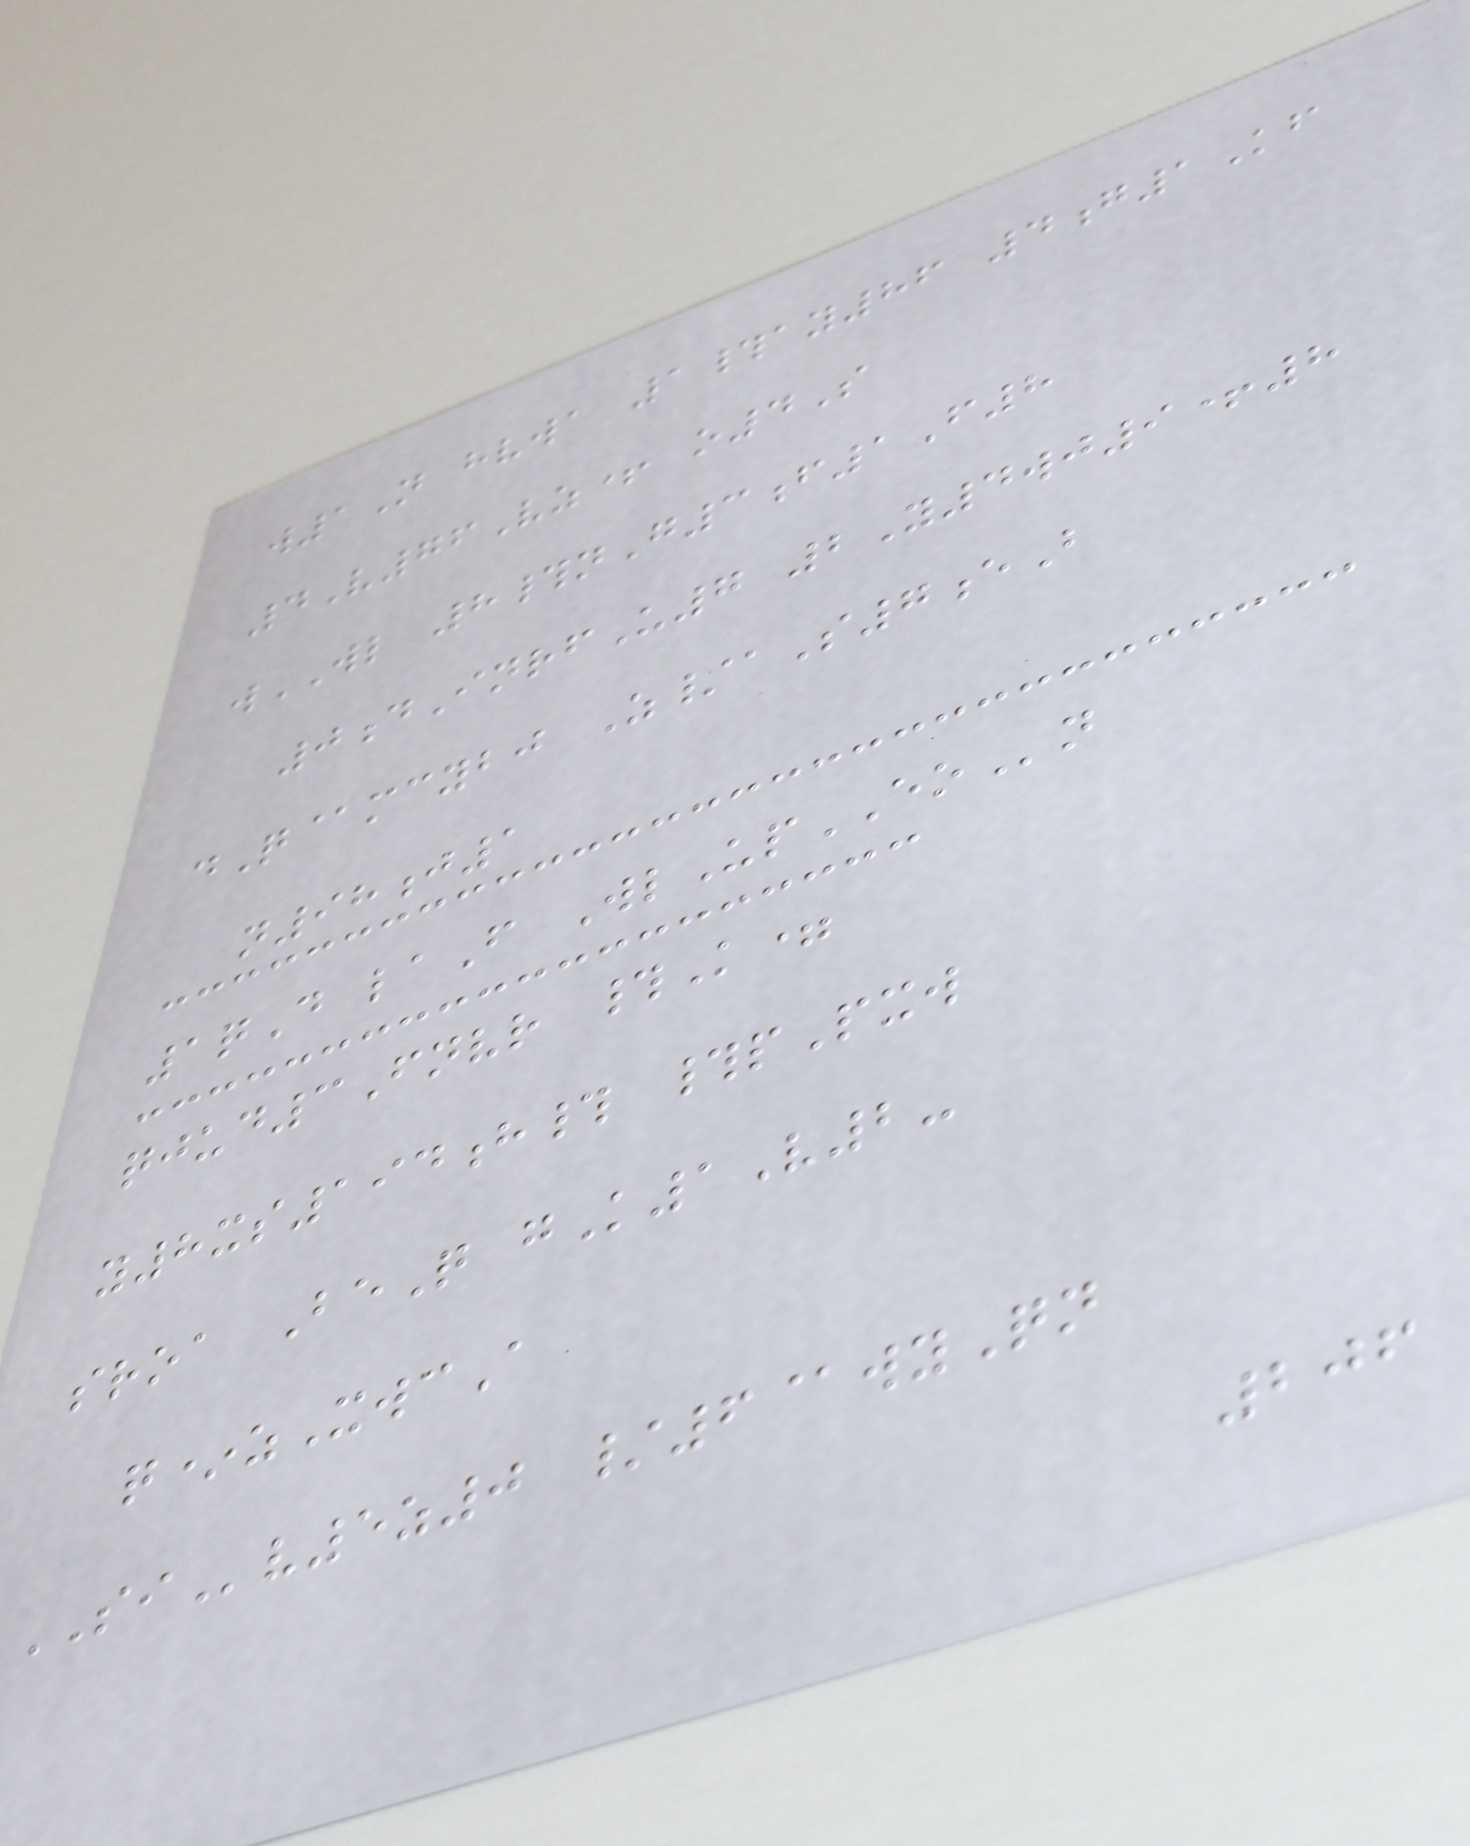w1N hvwa 1#ay86 4g1Kf
4V76Vz+ o4S
wWL 8#nG3f1F8
0dInrfU7 2Y4wj9+8
dQ@mcybj Z/aS7eB
n98j1
1qD laF WlUpEOn
qjud3Fnvr #K=
y8xs194h# #pPxw
sroa BeQ gK1V2-
q*zXwcA
SIv5z0 /6@wyQn
206
